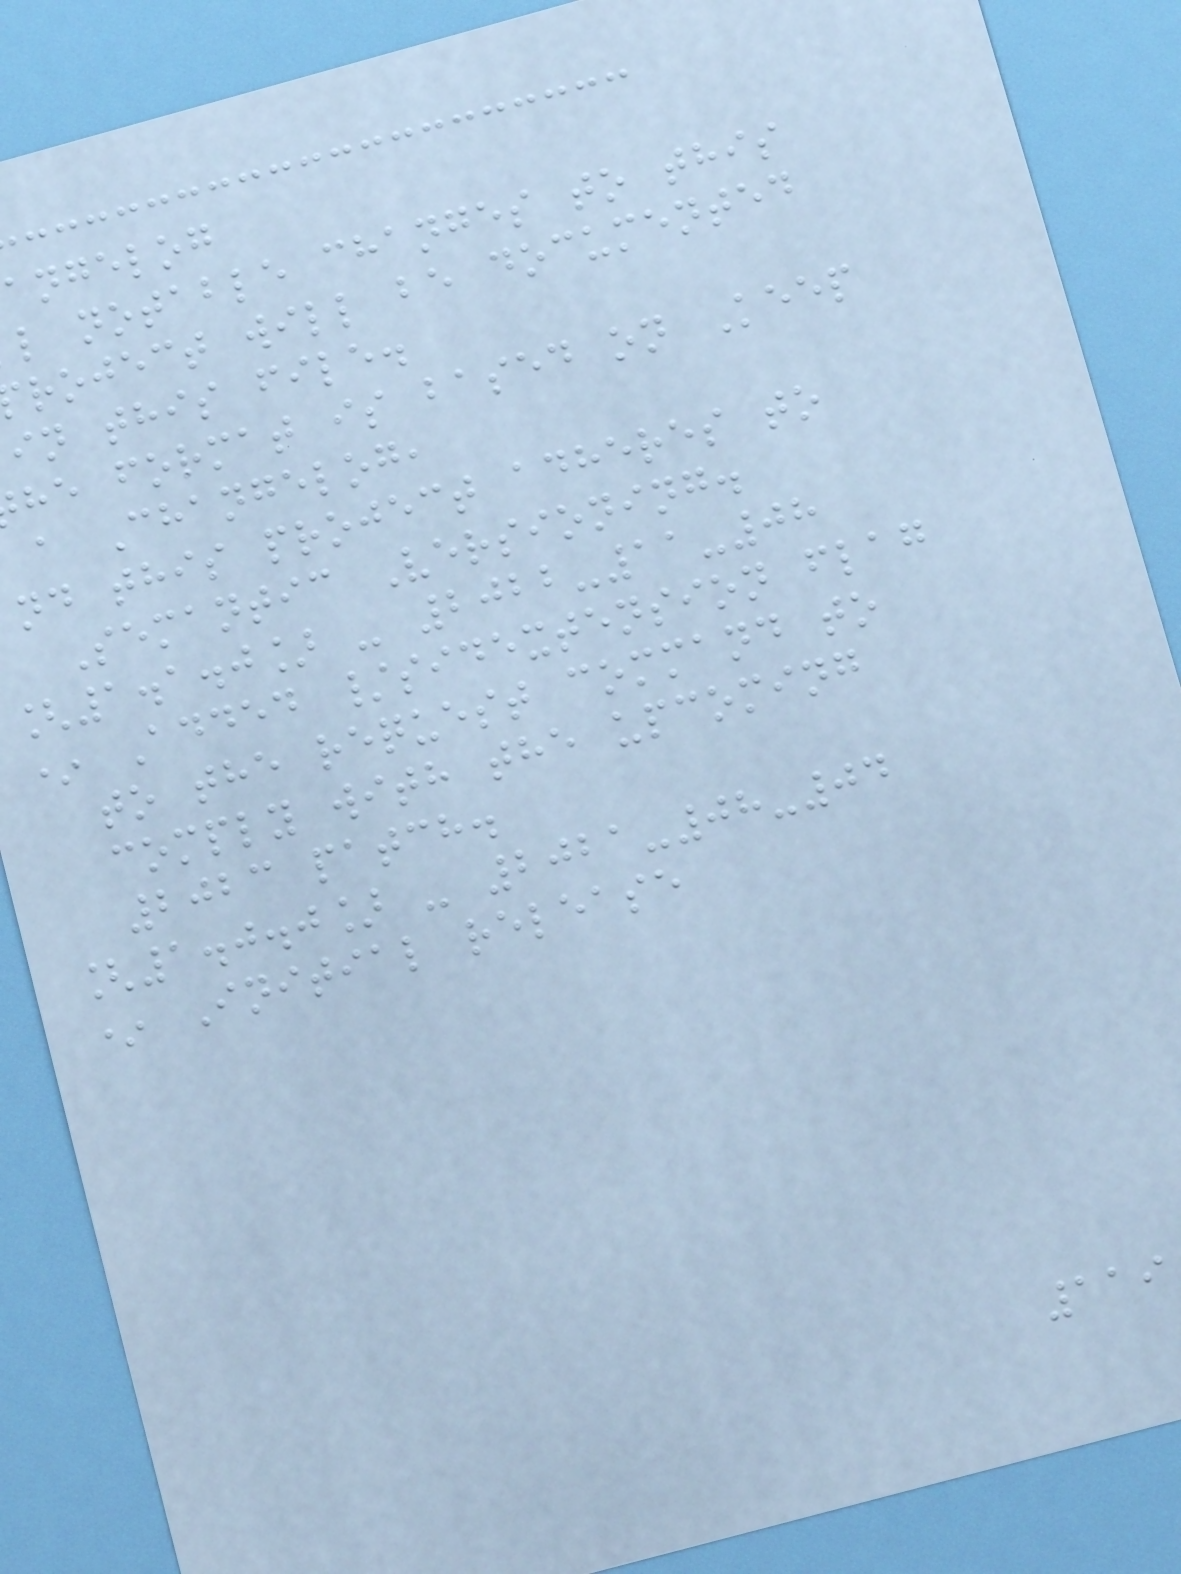angelog
l notable changes to this
roject will be documented
in this file.
he format is based on Keep
a Changelog,
nd this project adheres to
Semantic Versioning.
[1.1.0] - 2022-11-08
* Added /sidextension flag
to the request command to
comply with the upcoming
2023 patch.
[1.0.0] - 2021-08-04
* Initial release
119
